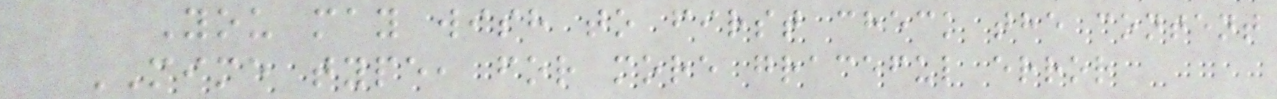You may wish to first check the content
MIME type, for more graceful error
